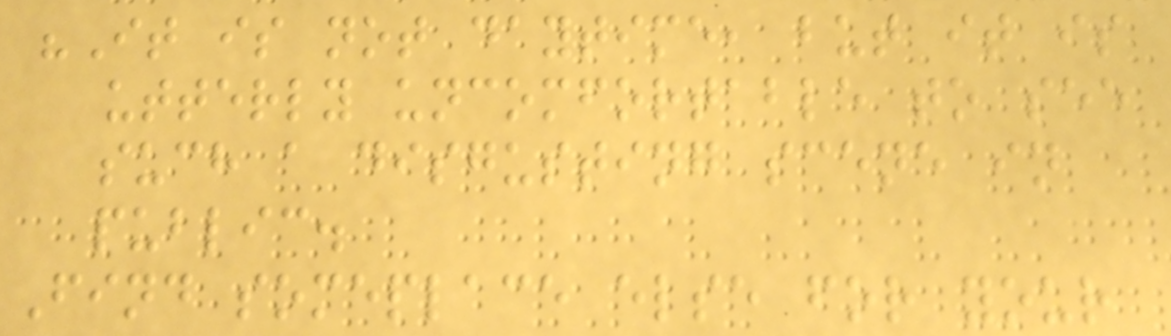"It is not daytime, but it is
utterly uncomfortable to see
such a disgusting scene in
public.
Find someplace else for your
